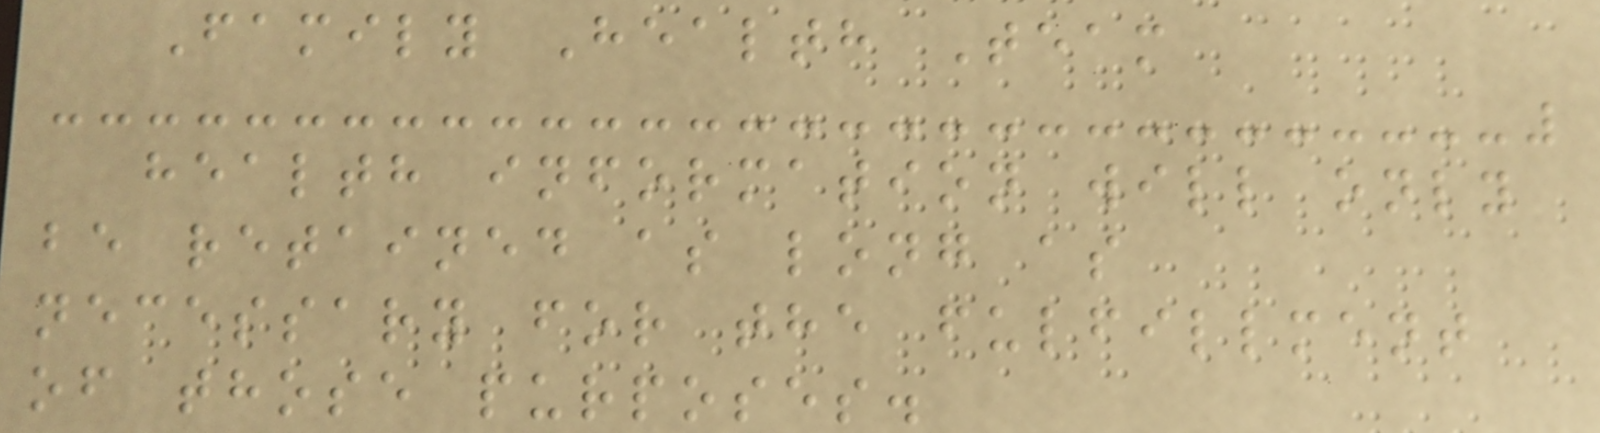Family Health Team
health information will only
be retained as long as
necessary for the fulfillment
of those purposes.
